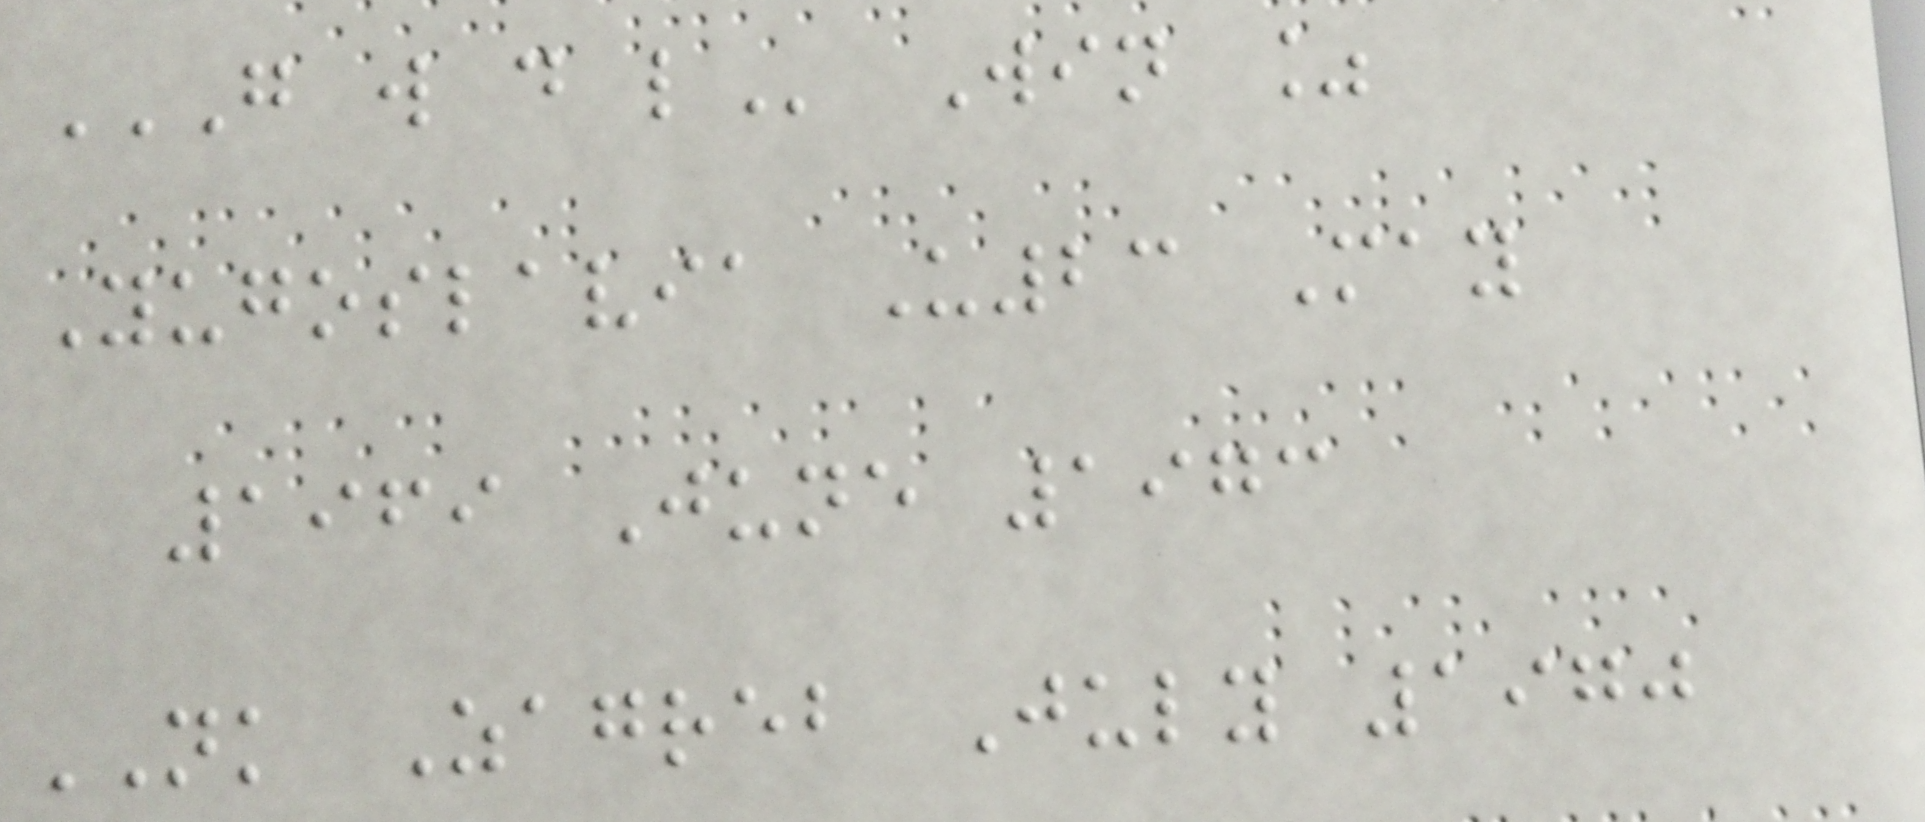G W D L Win %
Yugoslavia U23 May
1969 June 1973
NK Zagreb July 1970
